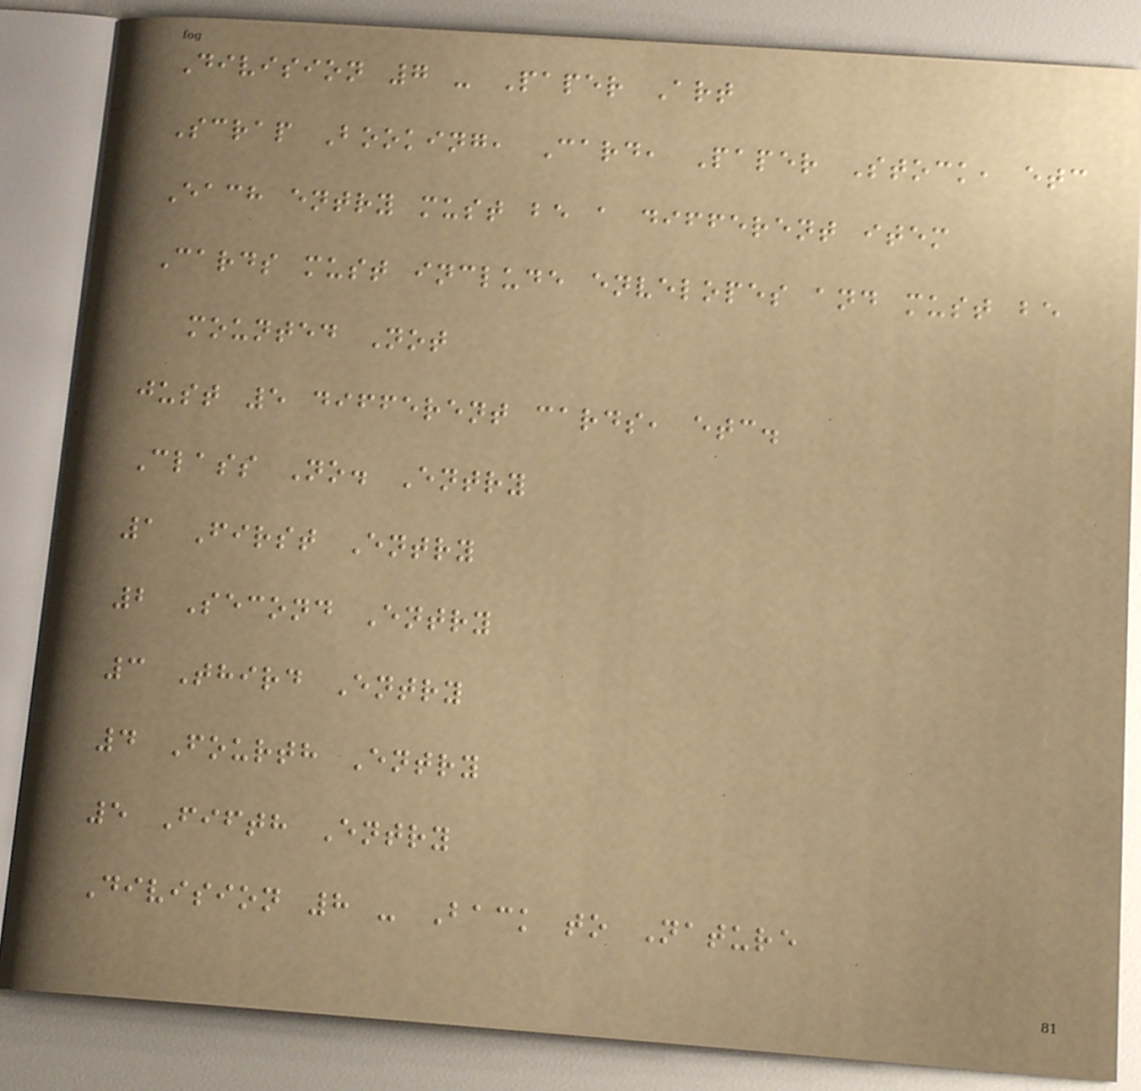Division 7 - Paper Art
Scrap Booking, Card, Paper Stock, etc
Each entry must be a different item
Cards must include envelopes and must be
mounted Not
just 5 different cards, etc.
Class No. Entry
1 First Entry
2 Second Entry
3 Third Entry
4 Fourth Entry
5 Fifth Entry
Division 8 - Back to Nature
